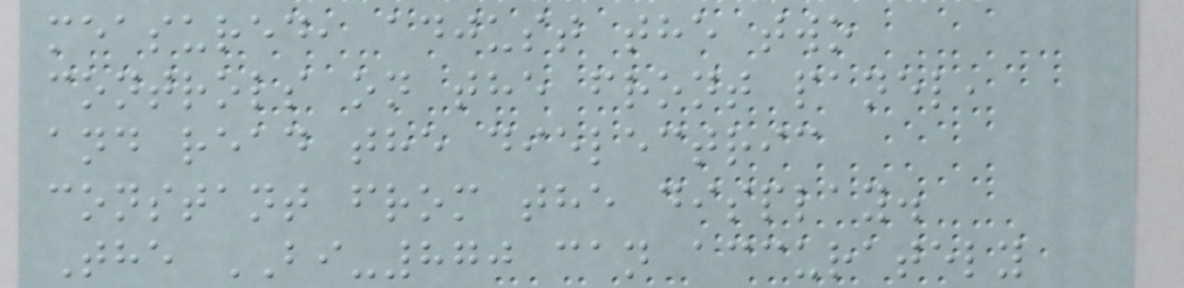measured, adjust the two
controls on the front panel,
and read the dielectric
constant from the display.
The BI-870 can accurately
